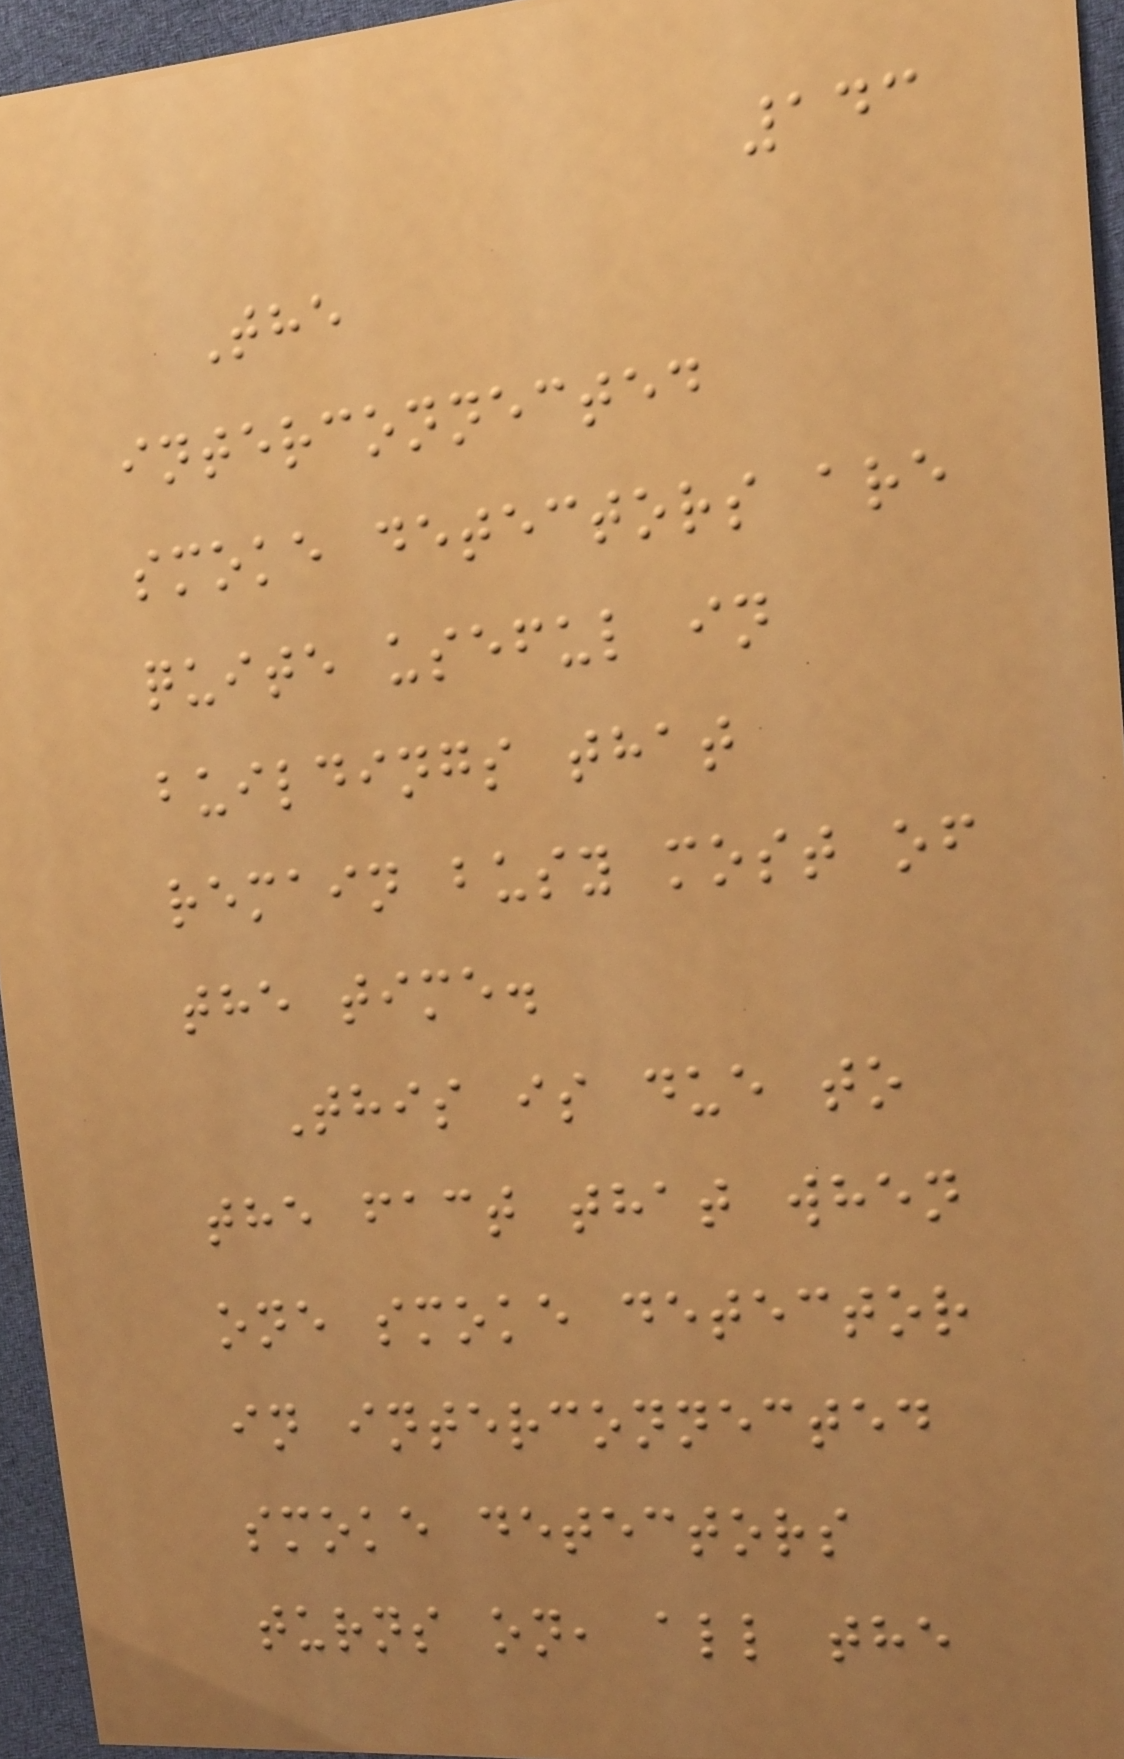143
The
interconnected
smoke detectors are
quite useful in
buildings that
remain busy most of
the time.
This is due to
the fact that when
one smoke detector
in interconnected
smoke detectors
turns on, all the
